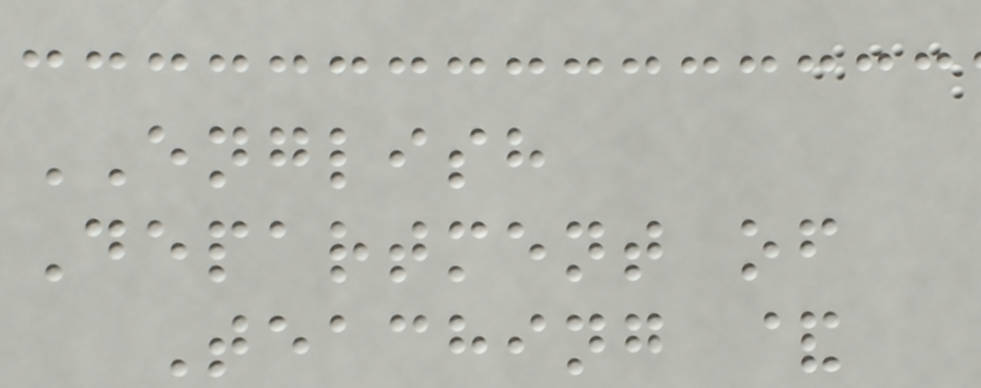ENGLISH
Department of
Teaching &
